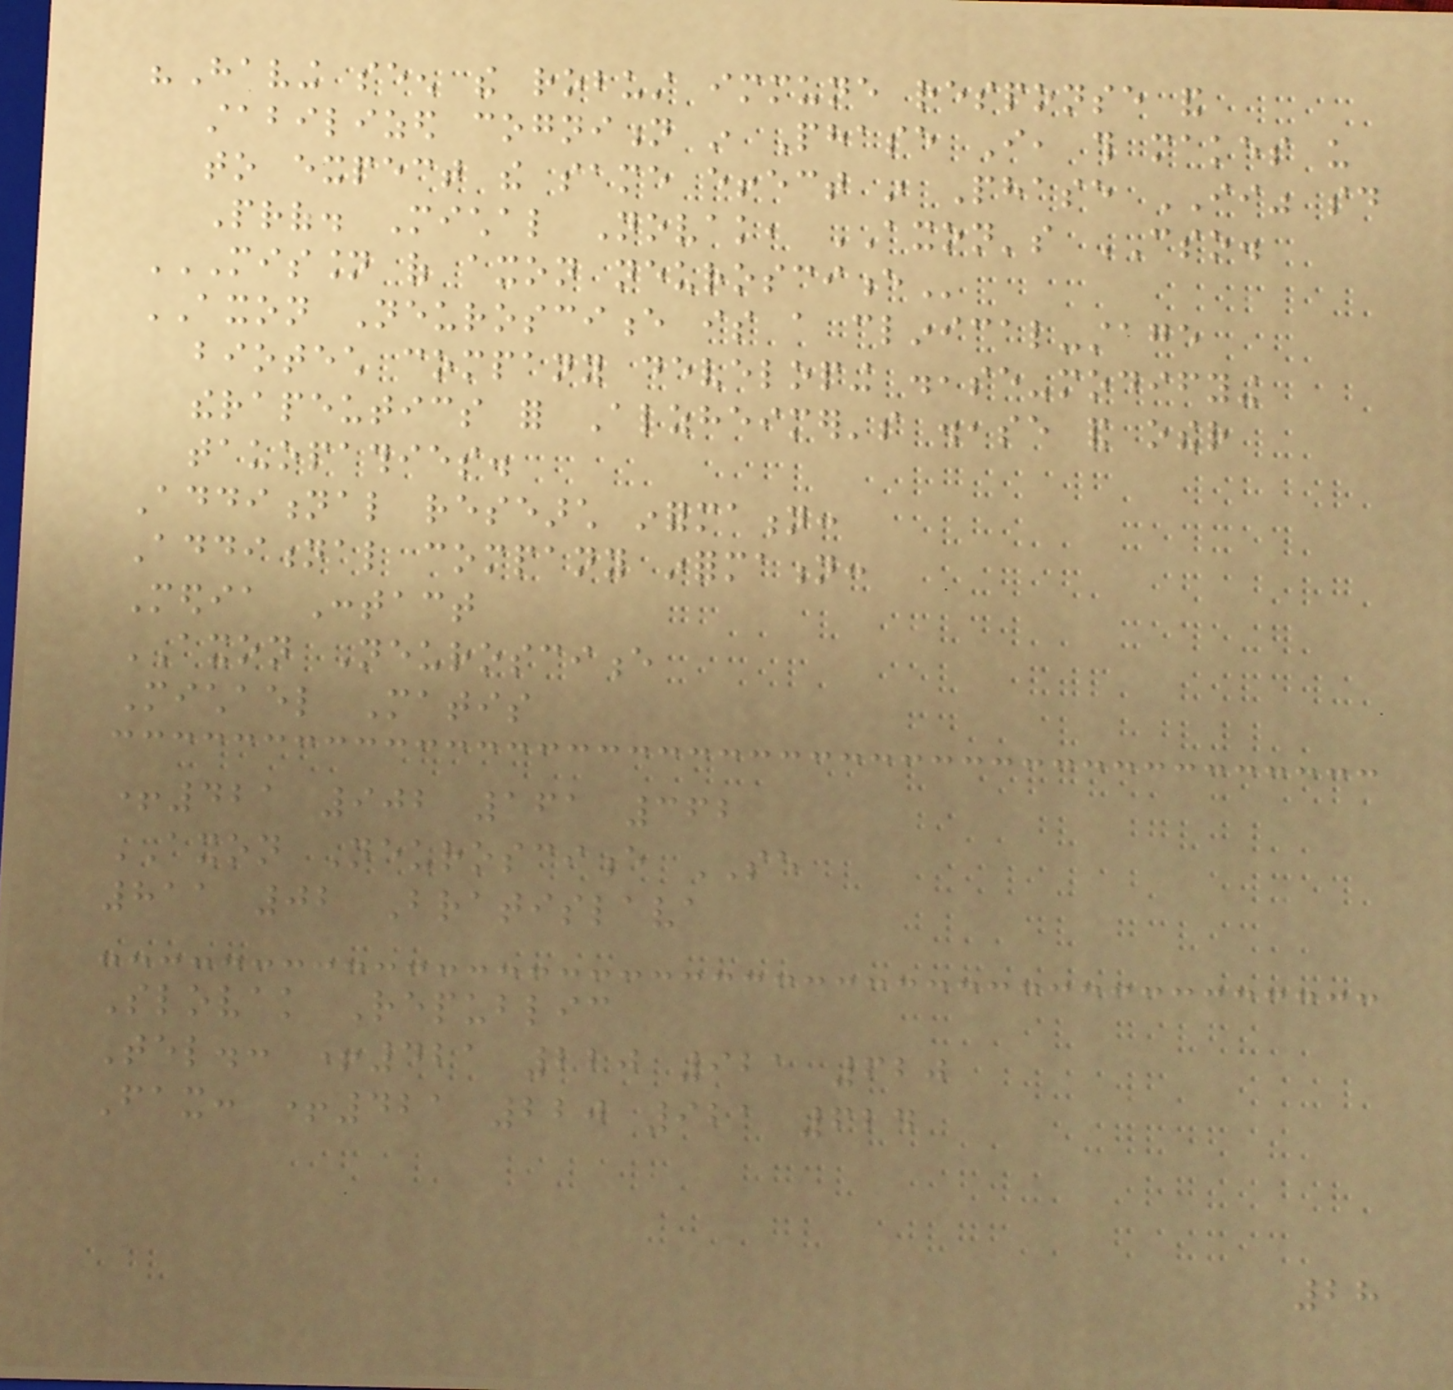"Having seen the robust immune response and
stabilized cognition in Phase I, this makes us
to expect the same effect in Phase II" said
Prof. Michal Novak, AXON's CSO.
MISSION OF AXON NEUROSCIENCE
AXON Neuroscience is a clinical-stage
biotech company developing disease-modifying
therapeutics for Alzheimer's disease and other
tauopathies.
Additional research information:
Additional company information:
Media Contact
AXON Neuroscience
Michael Matis
+421 902 161 362
AXON Neuroscience SE
811 02 Bratislava
Slovak Republic
Tel.: +421 220 921 620
Fax: +421 220 921 624
28
